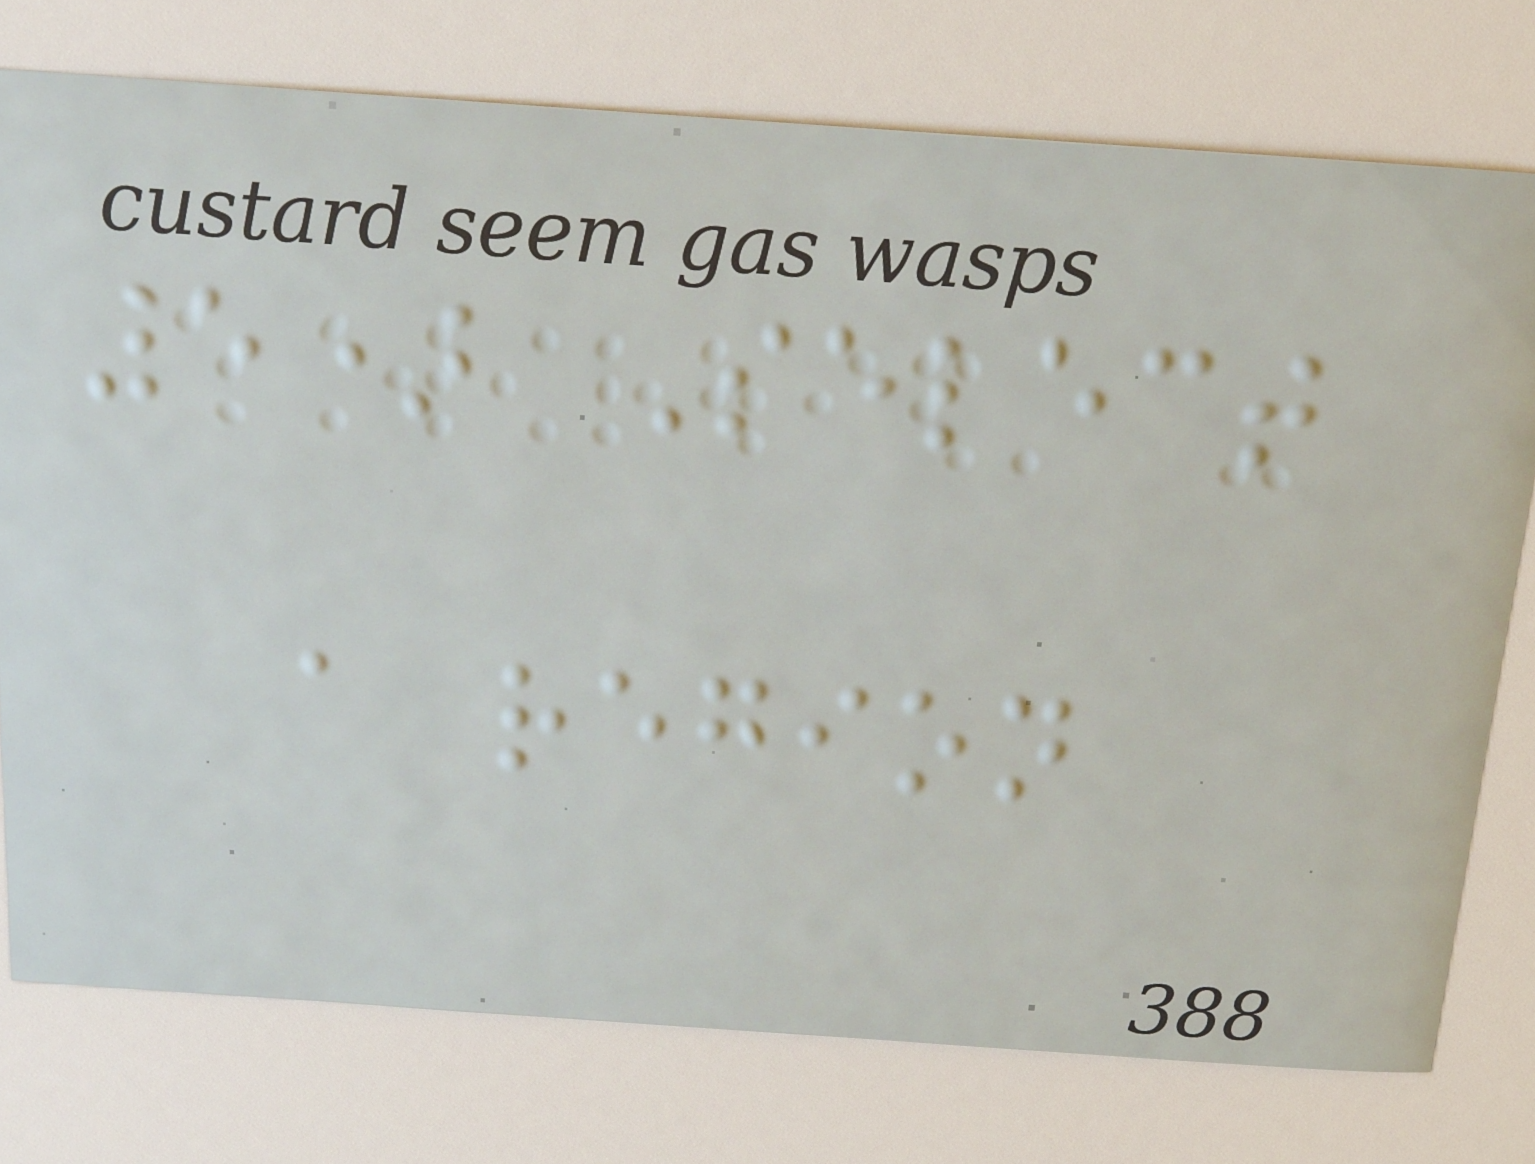5) Select
a region
